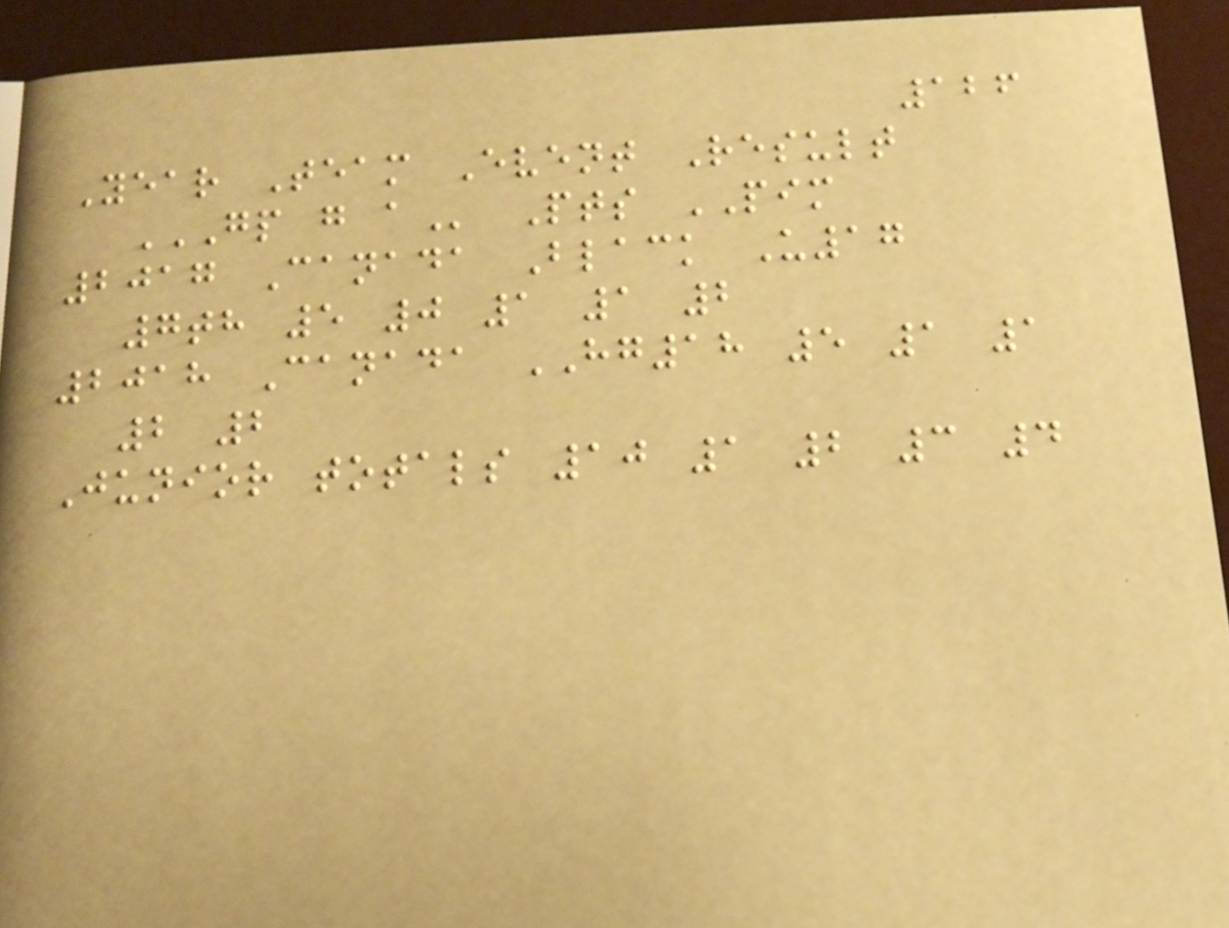126
Year Team Event Result
GP G A Pts PIM
2017 Canada Black U17
7th 5 0 1 1 2
2018 Canada HG18 5 1 1
2 2
Junior totals 10 1 2 3 4
